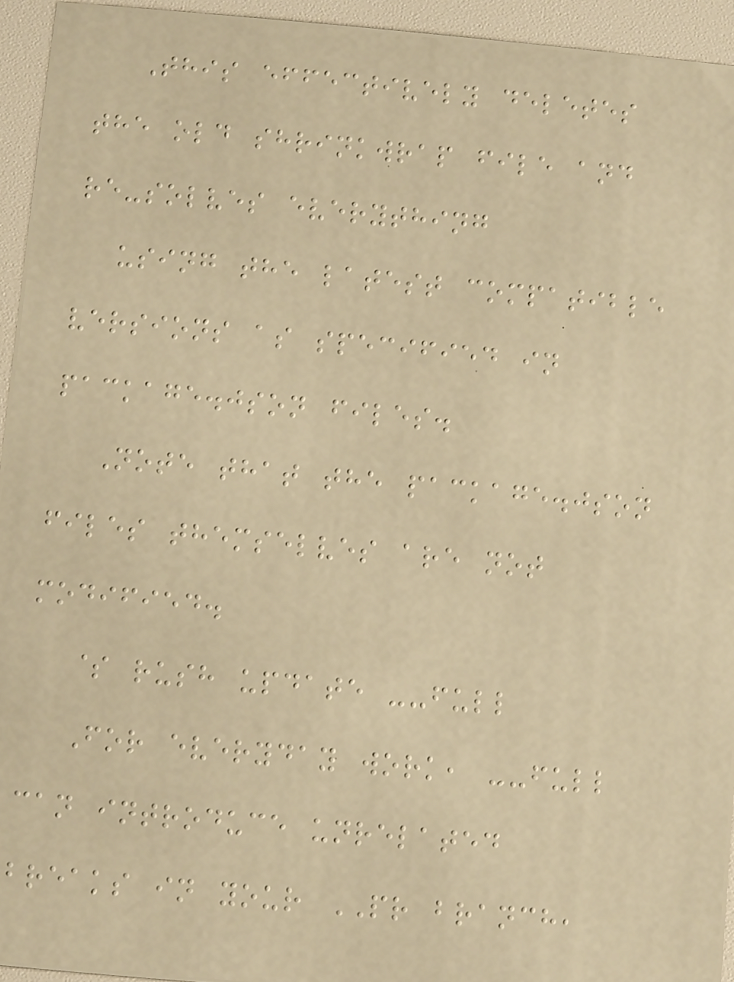This effectively deletes
the old shrinkwrap file and
re-solves everything
using the latest compatible
versions as specified in
package.json files.
Note that the package.json
files themselves are not
modified.
$ rush update --full
For everyday work, --full
can introduce unrelated
breaks in your PR branch,
